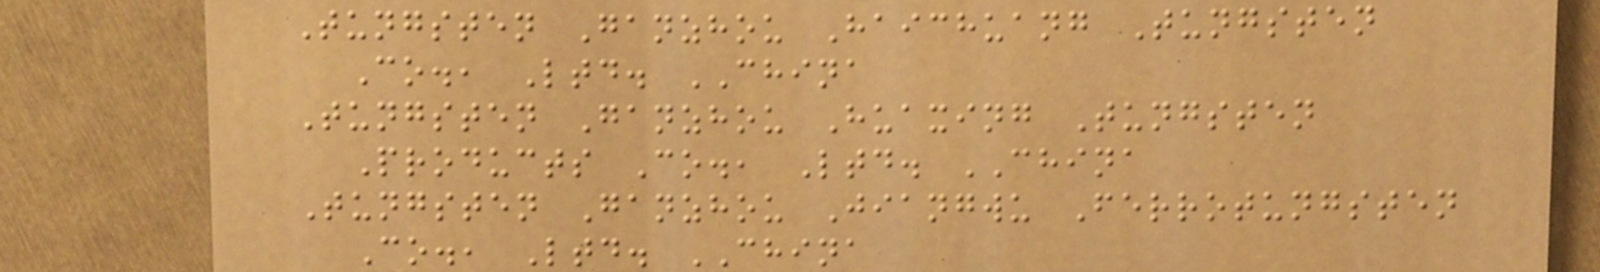Tungsten Ganzhou Haichuang Tungsten
Co., Ltd. CHINA
Tungsten Ganzhou Huaxing Tungsten
Products Co., Ltd. CHINA
Tungsten Ganzhou Jiangwu Ferrotungsten
Co., Ltd. CHINA
